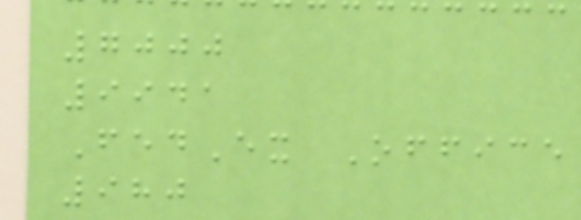7000
9941
FedEx Office
980
